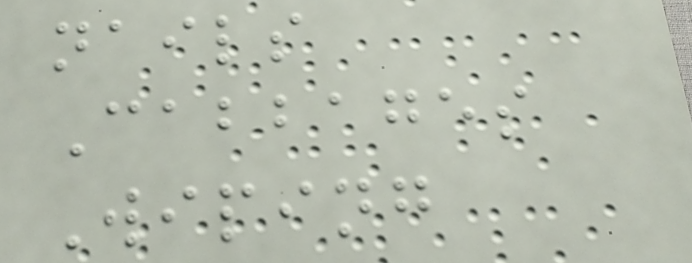nails
Cabbages
Wiping
